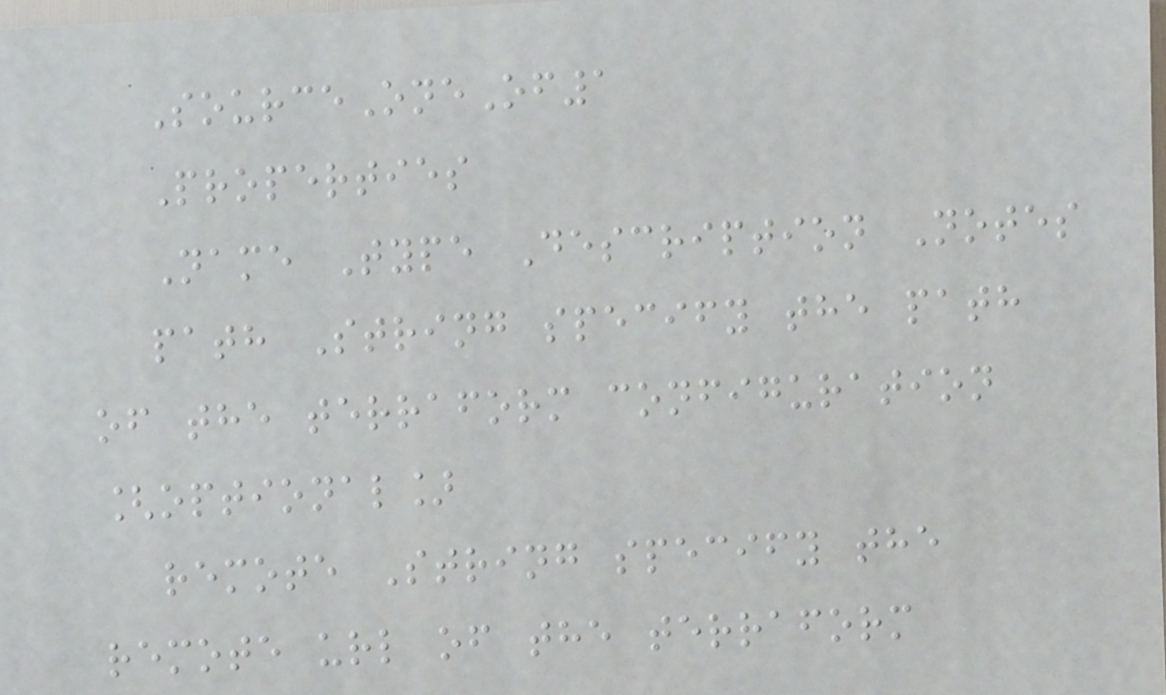SourceOneOf1
Properties
Name Type Description Notes
path String specify the path
of the terraform configuration
[optional]
remote String specify the
remote url of the terraform
